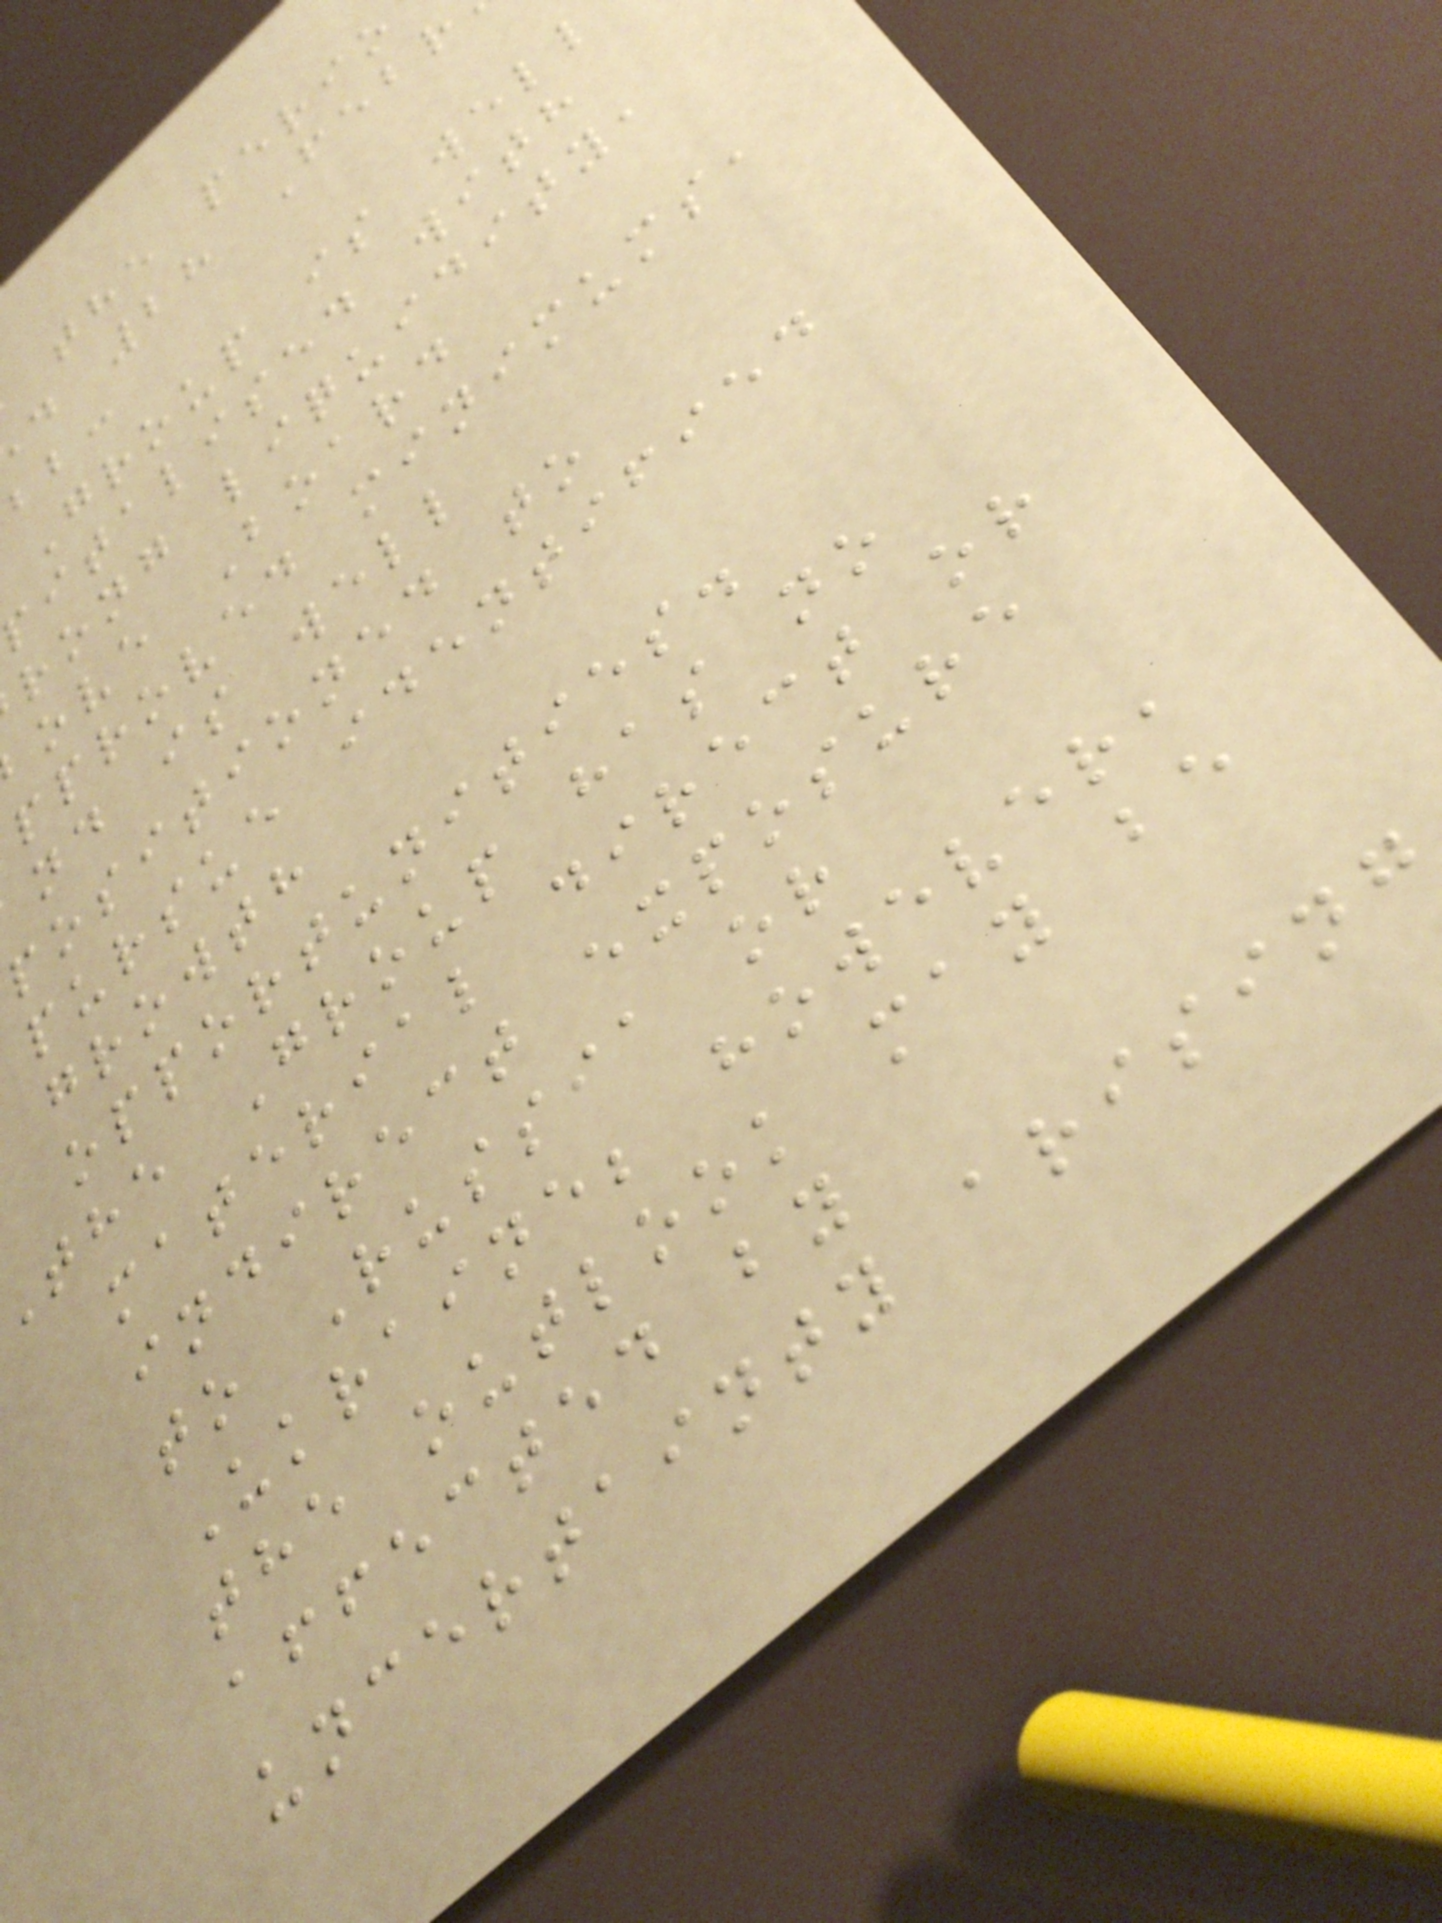the perio
d 28 Febr
Group is well
pitalised with
rong liquidity,
ove Board
pproved minimums,
nd is well
positioned to
pursue identified
growth
opportunities.
the Group has no
material direct or
indirect exposure
to Russia or
Ukraine; however,
the outlook may be
affected by
uncertainty arising
